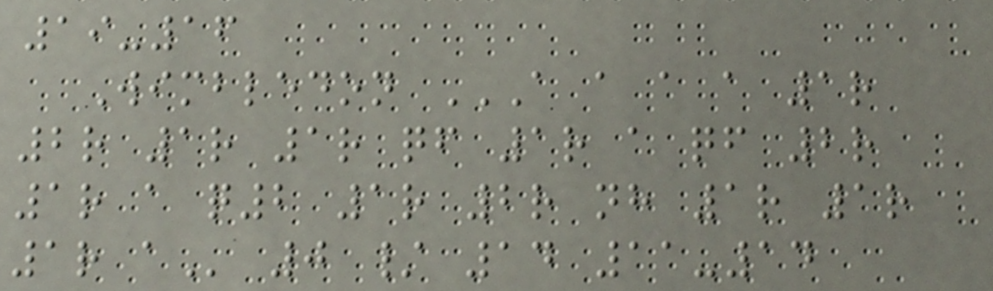19-16
Wimbledon A A A A 1R
2R 1R 1R QF 1R A QF 2R
1R A Q2 1R 2R NH 1R 1R
1R A 0 / 14 11-14
